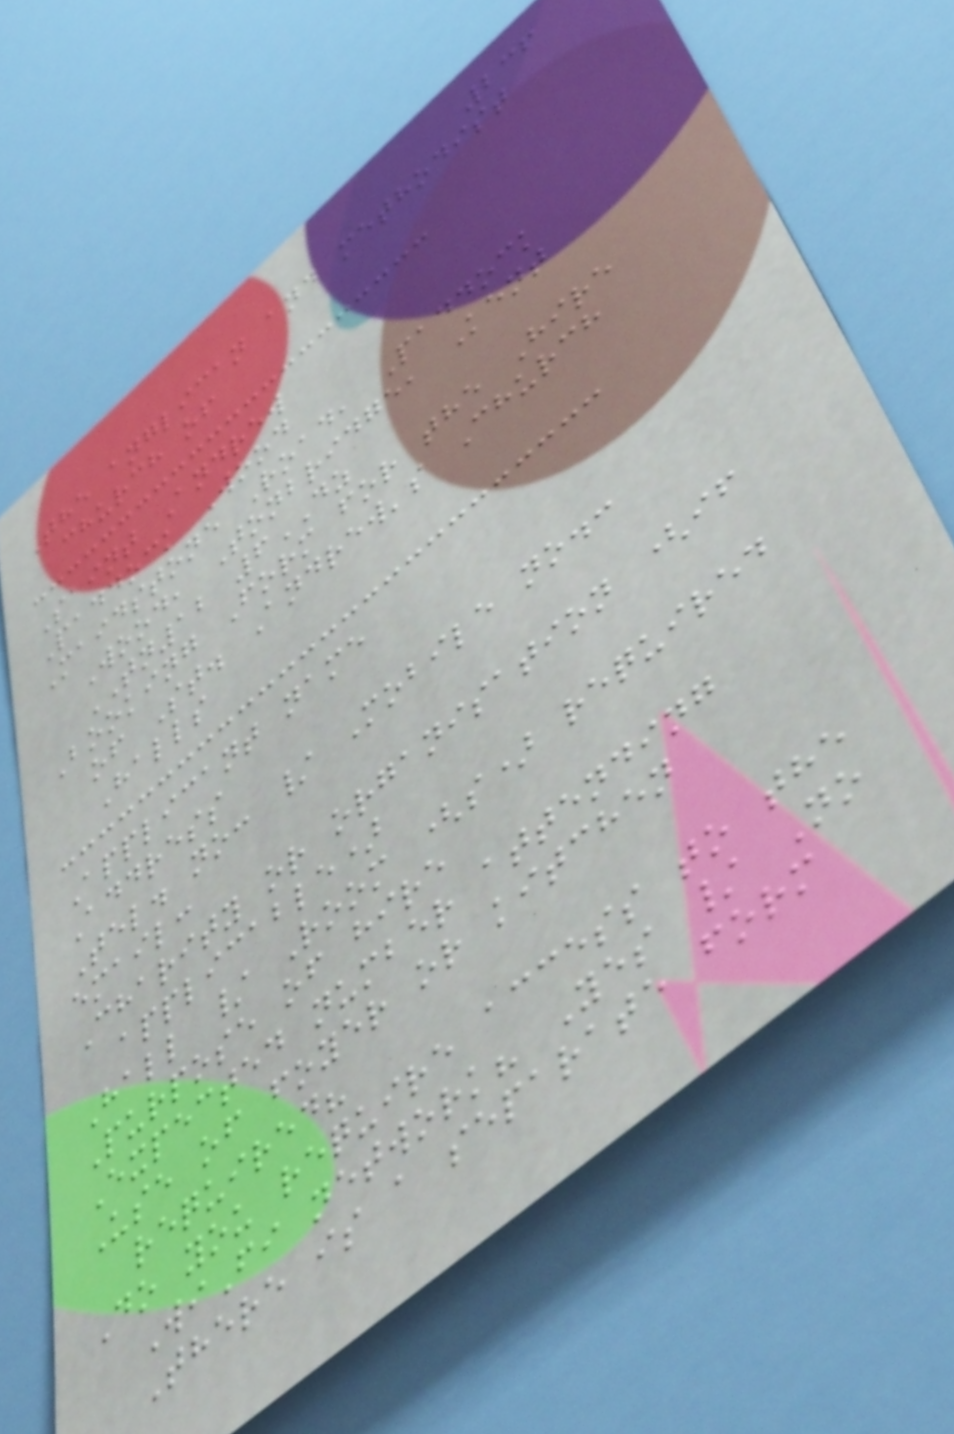236
The anglican and methodist
church of
Saint Andrew
Paddock Wood
Maidstone Road, Paddock
Wood, Tonbridge, Kent
TN12 6DZ
Booking Form for the Hire
of St. Andrew's Church
Halls
Applicant name
Address
Tel. no: / Mobile no.:
email:
Charity or organisation (if
applicable)
Hall / Room (s) required
Purpose of hire
Expected number attending
Use of foyer or kitchen
required?
Do you require access to the
WiFi network? Yes / No
There is a separate form
